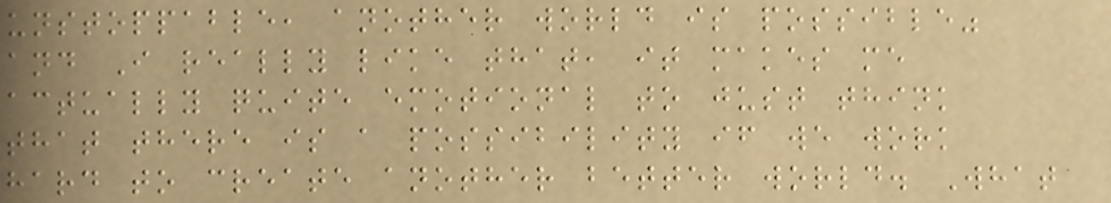unstoppable, another world is possible"
and I really like that, it makes me
actually quite emotional to just think
that there is a possibility if we work
hard to create another better world. What
